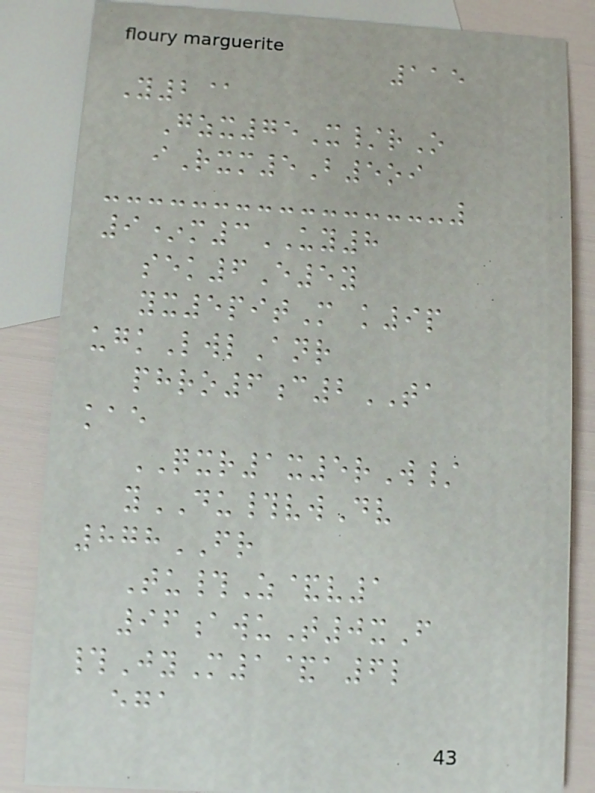115
Y2@
Gzx75X/rO
iRxm5B5oi
9*m3UY8
sek6E5y
yx5pitM k9p
ugkLwlAnr
phro6c2TA
kae
QXR1x5rW/
yDU#vwDv
878FR
Tu#Z&v1
96awuT0xF
#JyM1&a6l
ega
